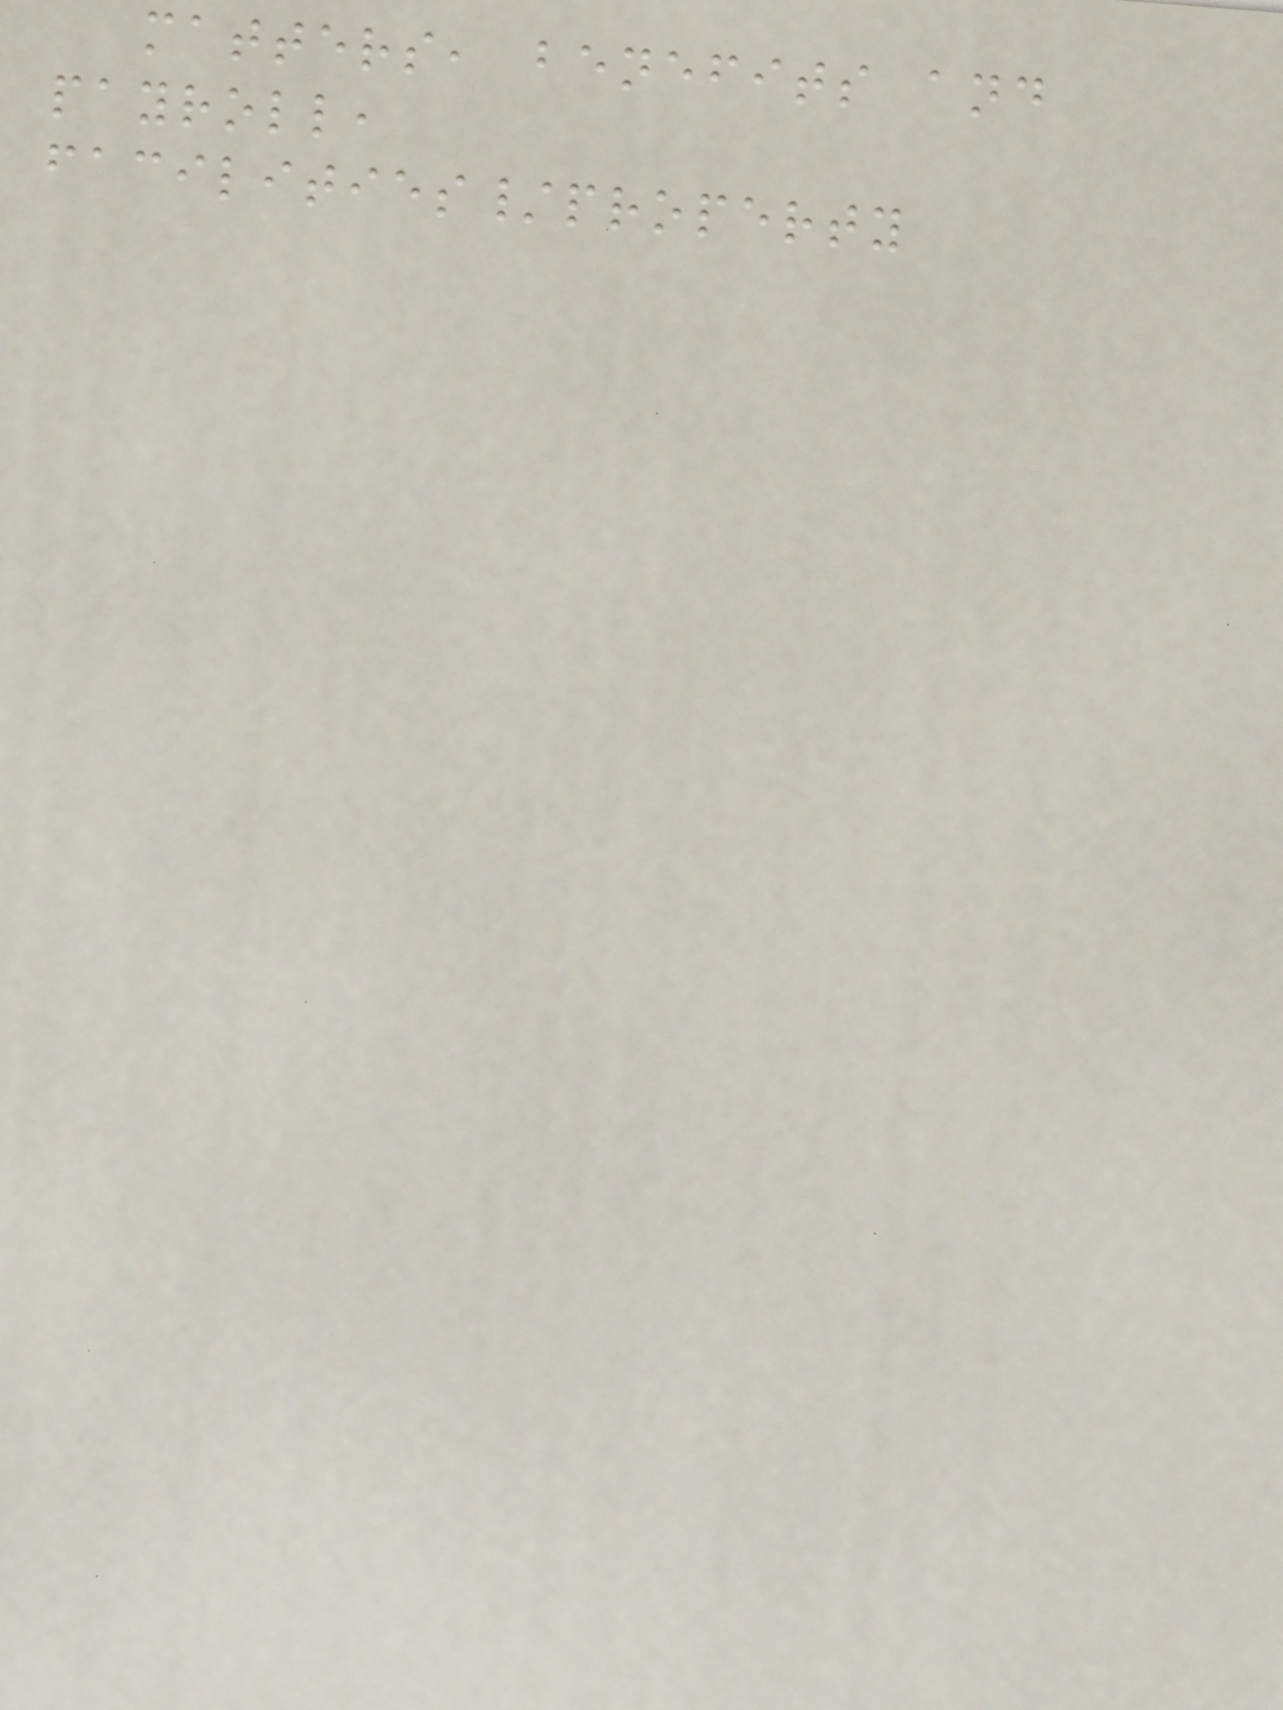matters, benefits and
payroll,
facilities/property
